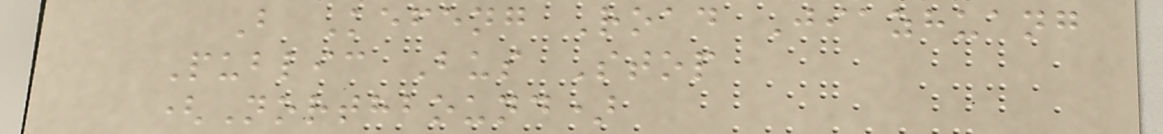B Kefeng Road Jiazhuang
Public Bus Stop
(Northbound)
